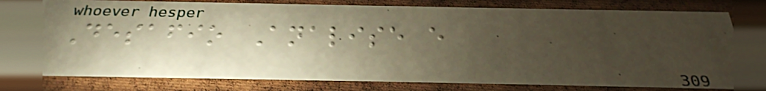Desafio Analise e
